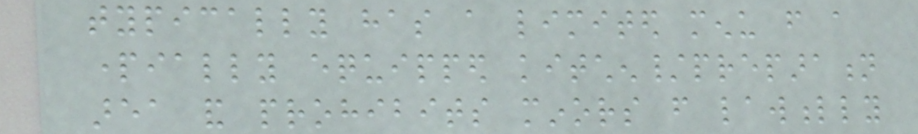typically has a limited menu from a
partially equipped kitchen/preparation
area and prohibits minors from lawfully
